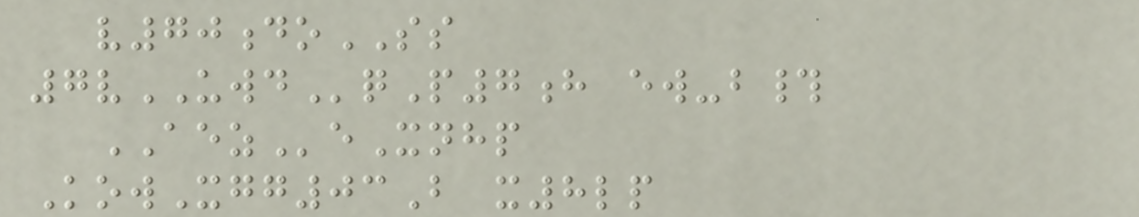v70doSS
7vUWDqP7h ew-b#
AEZeXnhp
KowXgg03B x8lp
